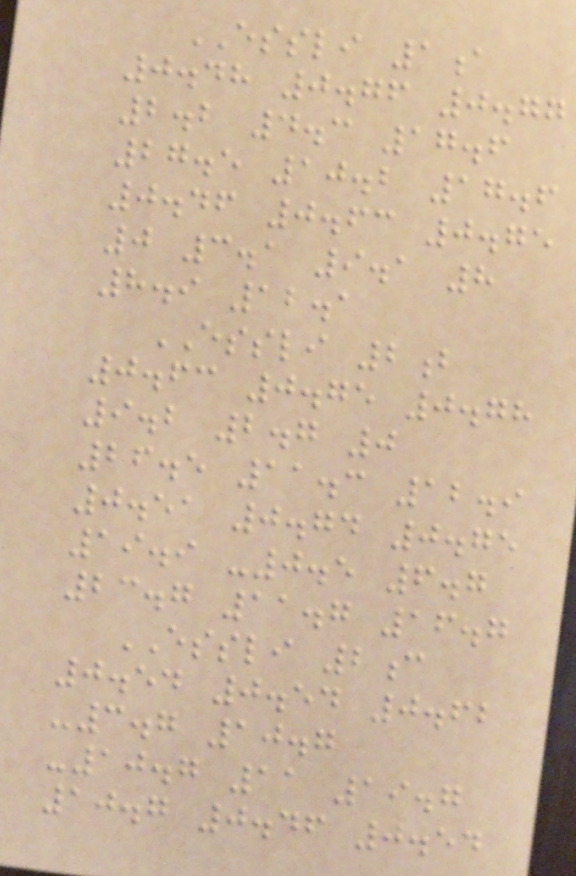ESSLI 1a
0.48 0.76 0.77
2.2 4.3 17.6
27.5 10.2 17.6
0.46 0.63 0.75
0 3.1 9.1 8
8.9 12.1
ESSLI 2b
0.63 0.75 0.78
9.2 2.7 0
26.5 11.3 12.9
0.51 0.74 0.75
19.9 -0.5 6.7
23.7 11.7 16.7
ESSLI 2c
0.54 0.54 0.62
-3.7 10.7
-10.7 11 19.7
10.7 0.46 0.54
